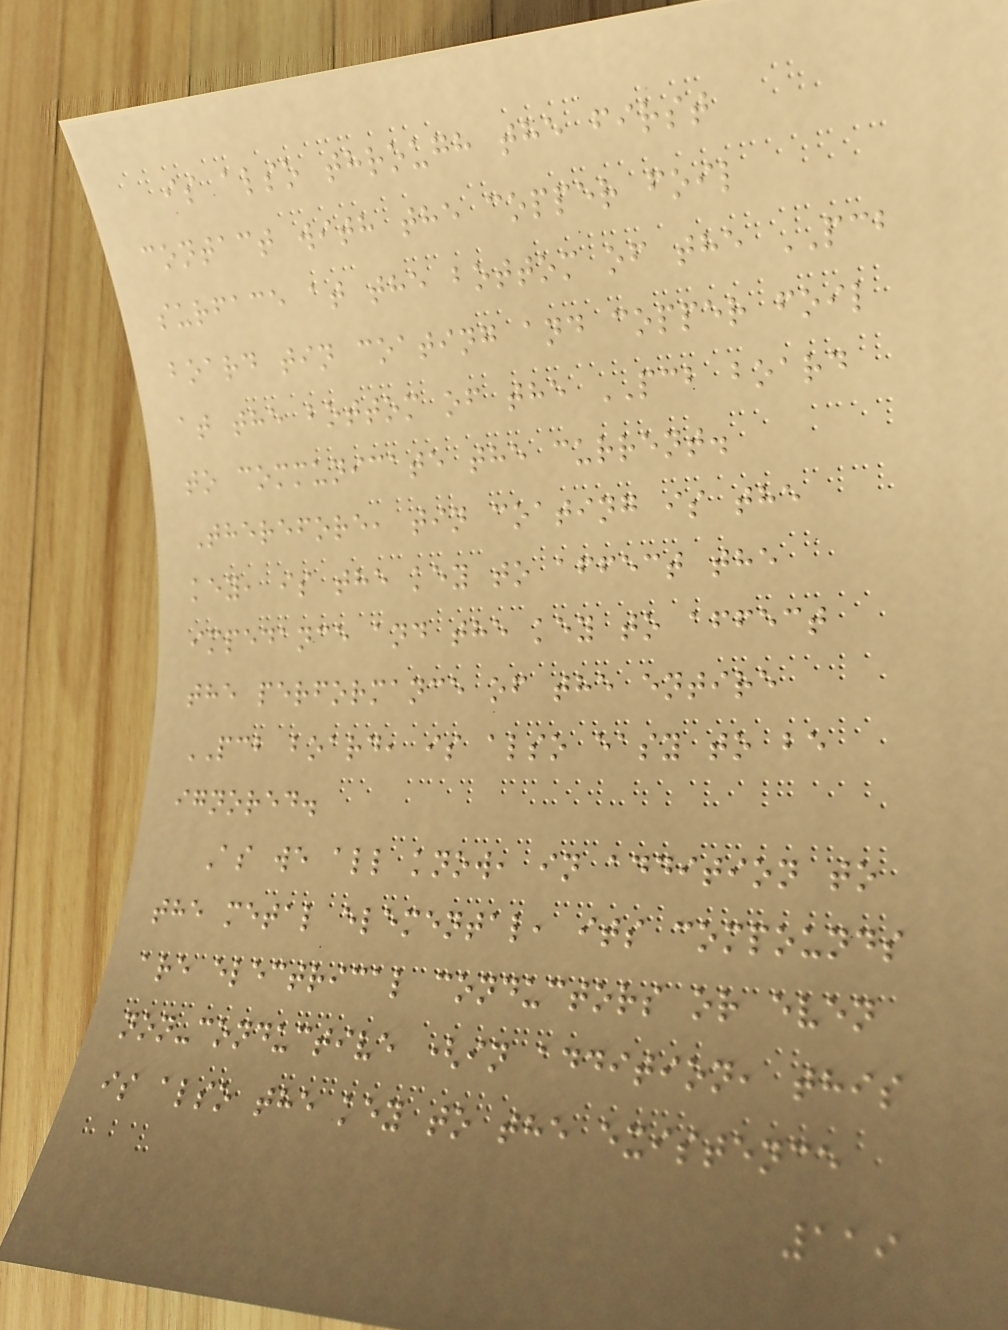is also through the first
contact with the copper foil
surface at the bottom of the PCB
board tin coating and copper foil
at the bottom of the PCB board
to communicate the current.
Therefore, tin coating is the
key, is the key to affect the
impedance and the key to affect
the performance of the entire
PCB board, is also easy to be
ignored.
As we all know, in addition to
the metal elemental, its compounds
are electrical conductors or even
non-conductive (in addition, this
is also the key to the existence
119
